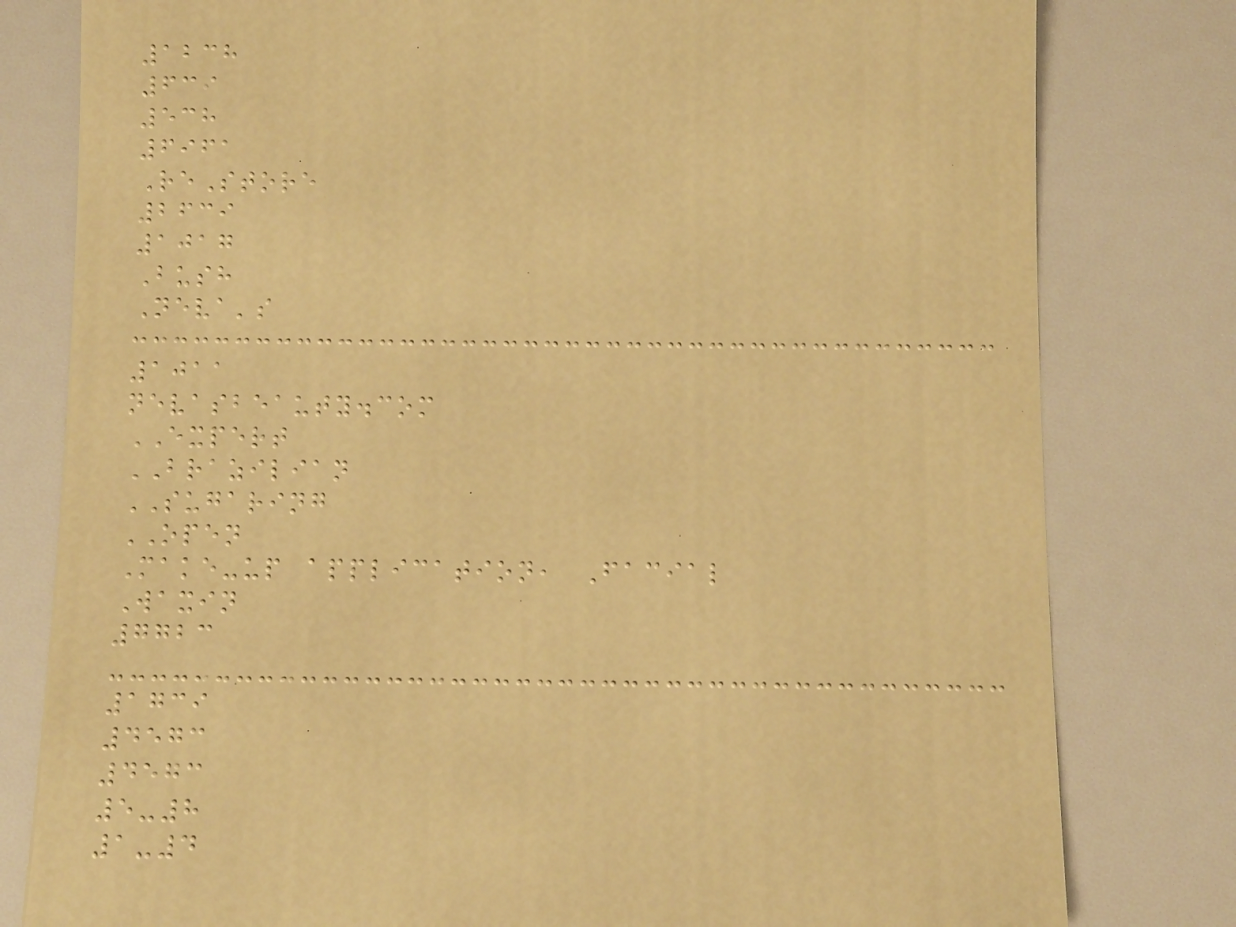1238
639
538
6961
ReStore
2639
1017
Bush
Neva's
1011
nevasbeauty.com
EXPERT
BRAZILIAN
SUGARING
OPEN
Make-up application, Facial
Waxin
7723
1739
4573
4573
5-8
1-4
